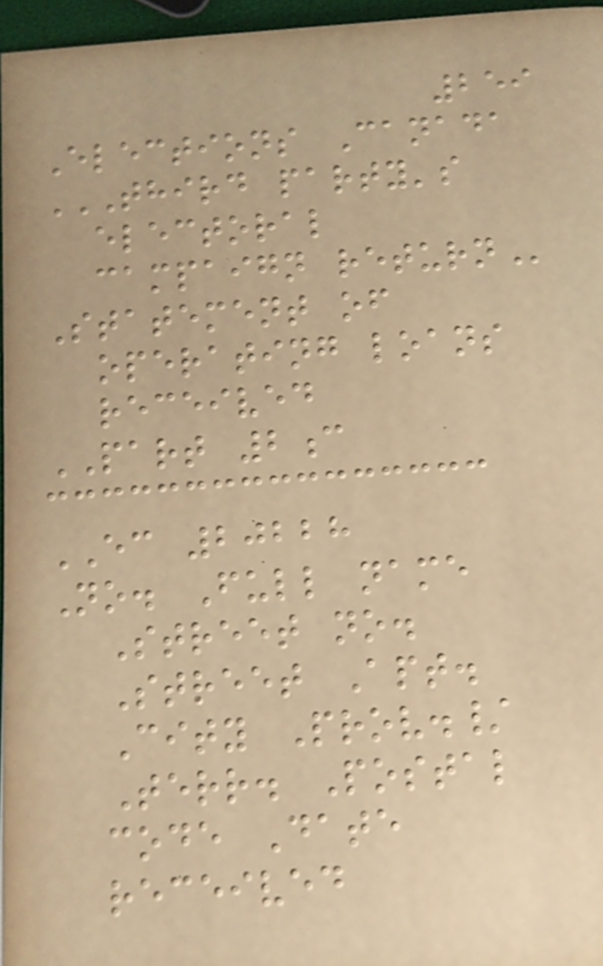259
Elections Canada
THIRD PARTY'S
ELECTORAL
CAMPAIGN RETURN
Statement of
operating loans
received
PART 2c
EC 20228
No. Full name
Street no.
Street Apt.
City Prov./
Terr. Postal
code Date
received
